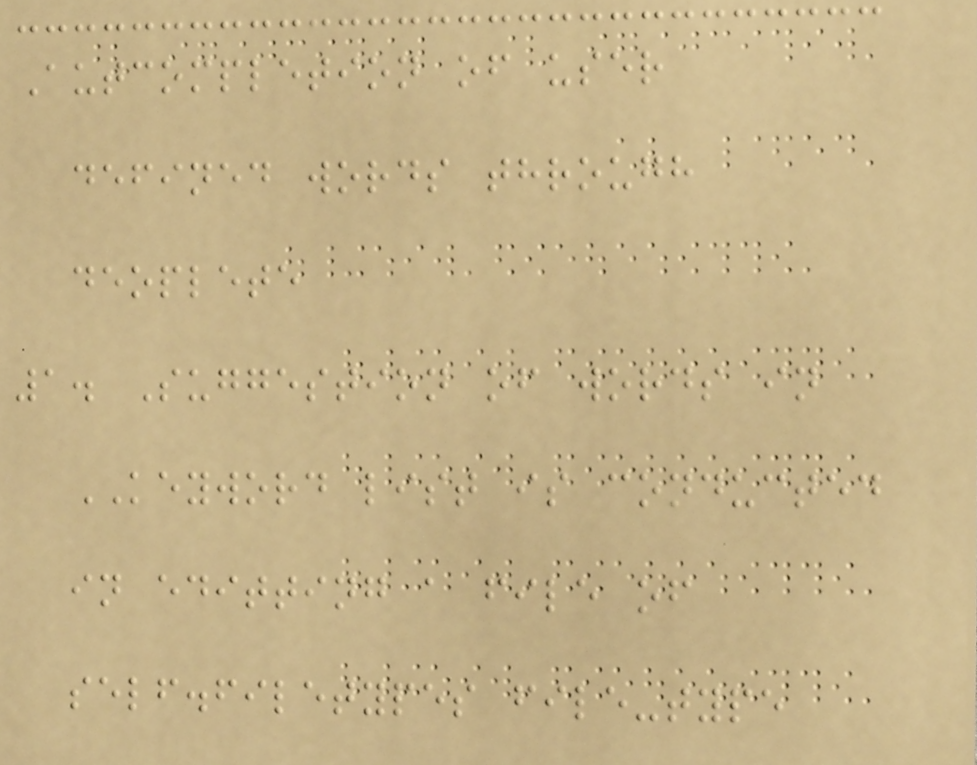Autcompletion of user
defined words through
deoplete
1. Suggestion of words in
KEYWORD list is conducted
in editting a file of
self.filetypes file-type
